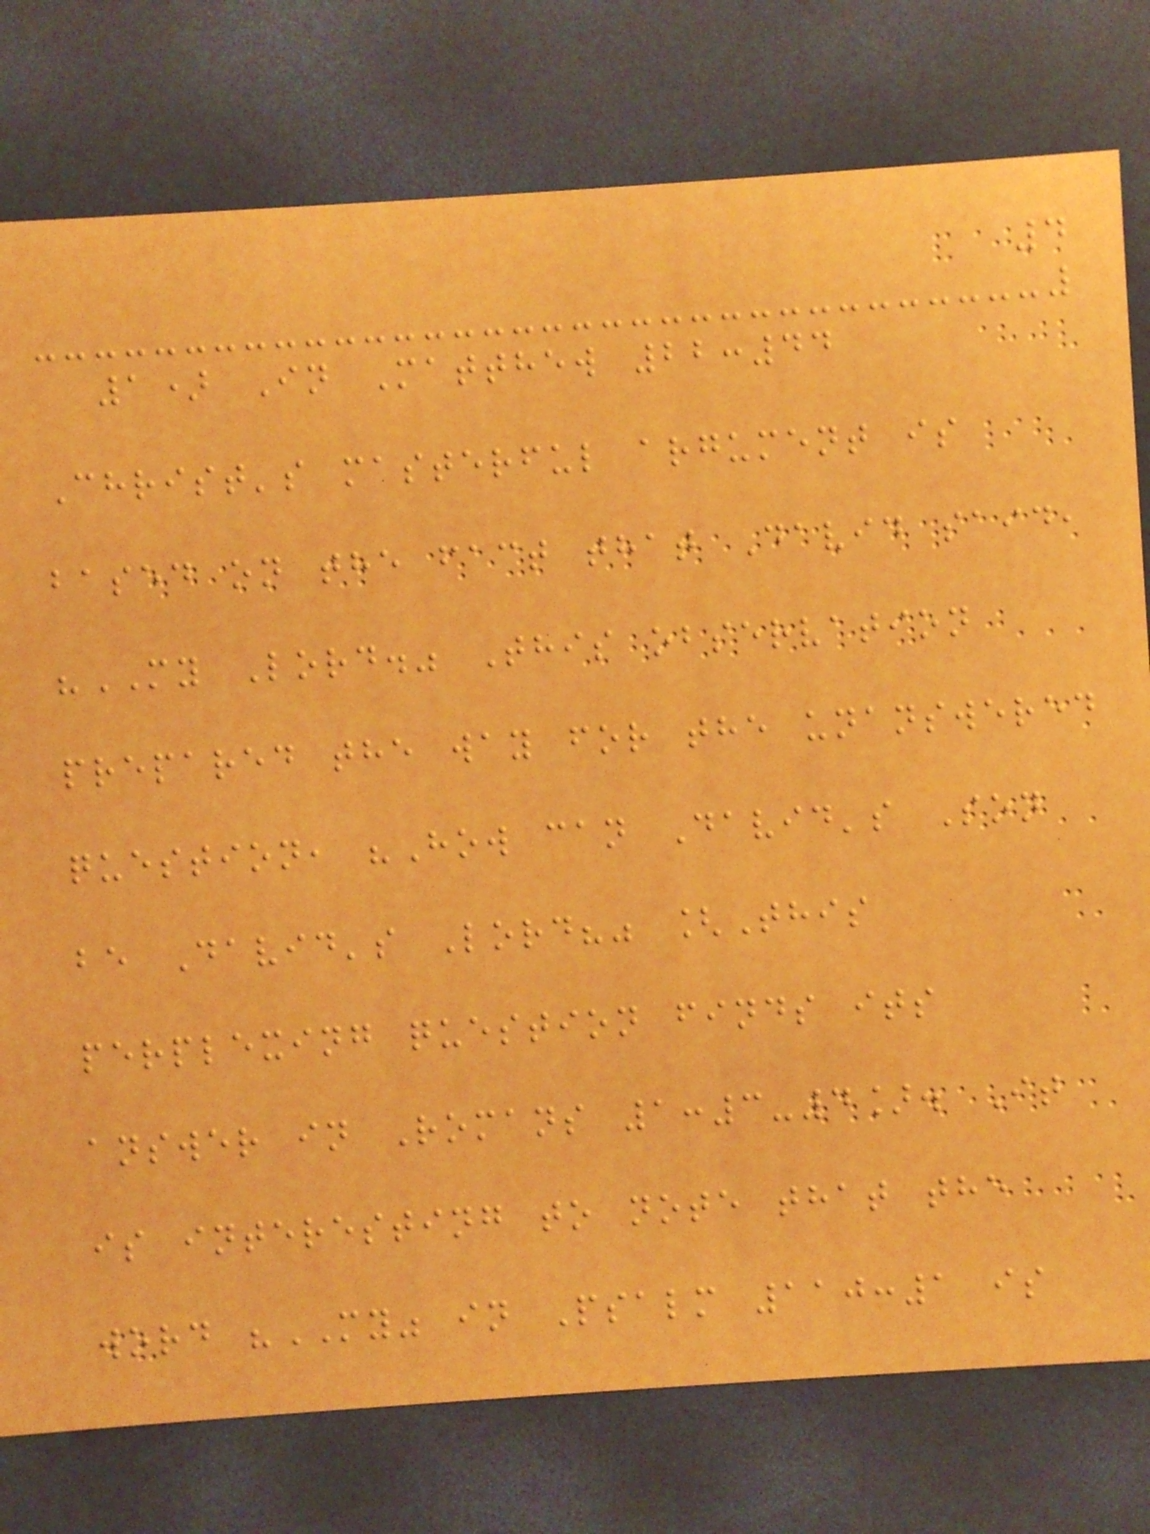4
1) In Matthew 22:44
Christ's masterful argument is
based on the fact that David said,
"MY Lord." This observation
prepared the way for the unanswered
question, "How can David's Son
be David's Lord?" [This
perplexing question finds its
answer in Romans 1:3-4]. It
is interesting to note that the
word "MY" in Psalm 110:1 is
